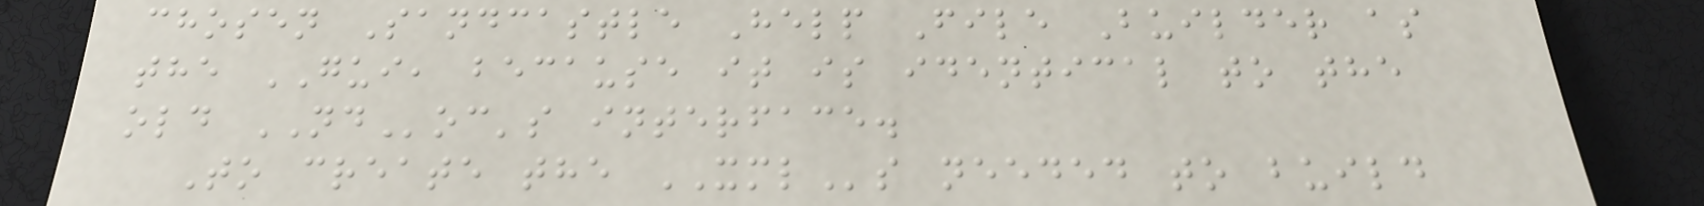chosen Sandcastle Help File Builder as
the GUI, because it is identical to the
old NDoc's interface.
To create the XMLs needed to build
